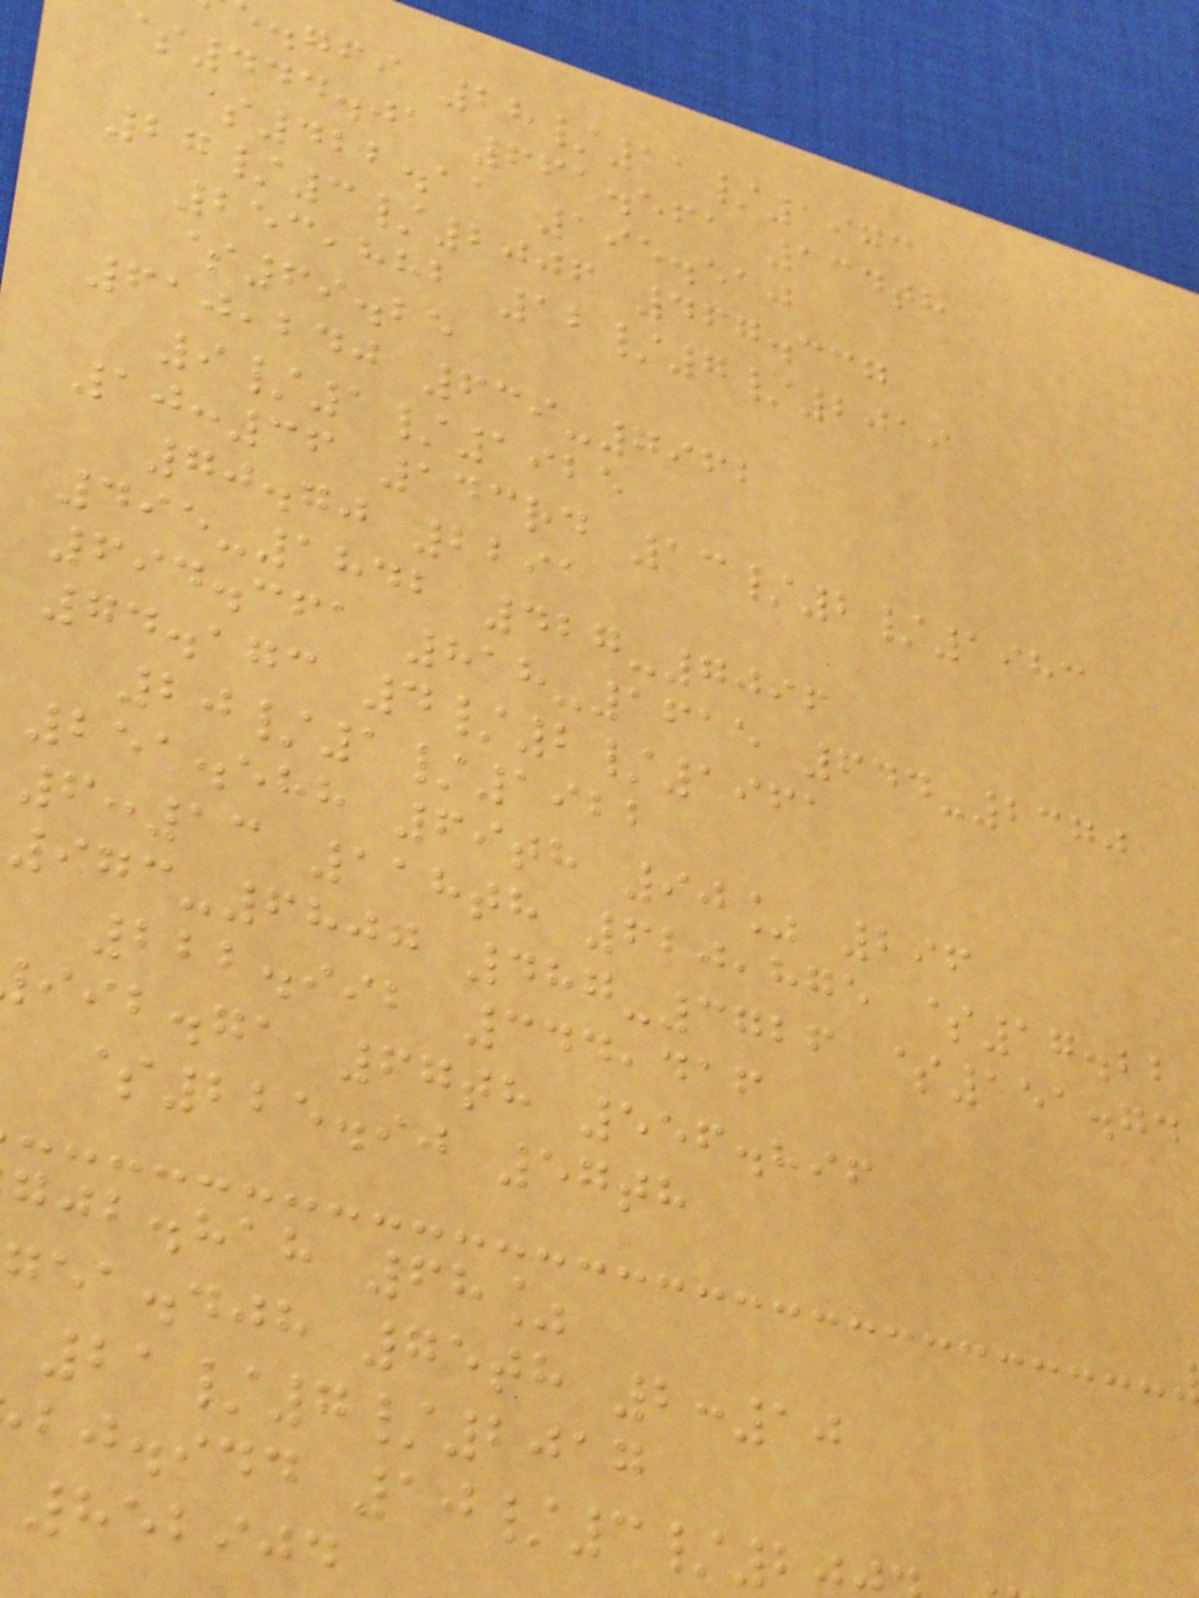.gfi 28/11/1973
$444.01 661.561 134th
$422.11 195.510
27/3/2006 467.337
253,882 12/7/2019
$69.25
610,240 639-7962
9/1/1925
10:36 143rd 13/2/1983
70.70 2291
495-1842 427-7096
694.361 818-1615 644-2370
74.173 4/2/1961
20/1/1922
251.588 69th 90% 296
6:13 118th 620,875 $17.22
973-6807 487-3726 $151.74
222.992 344,416
iib.ga 67th 556.896
$225.90 57th
gjb.hah 68%
gea.djh 75th 2:10
21/7/2017
bj.idd 10/3/2
852904
